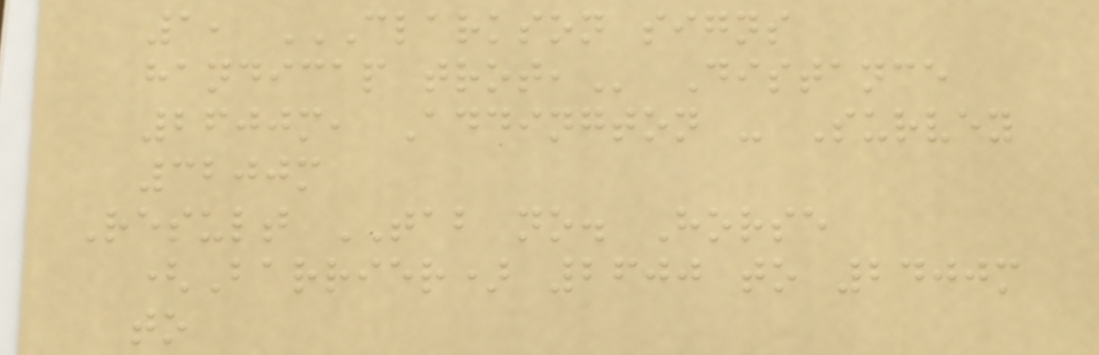1, CLARKSON SIGNS
HANDICAP TROT, Distance
2600m, Addington - Survey
3200m
Result TAB no. Horse
(Barrier) 2600 to 2400m
to
